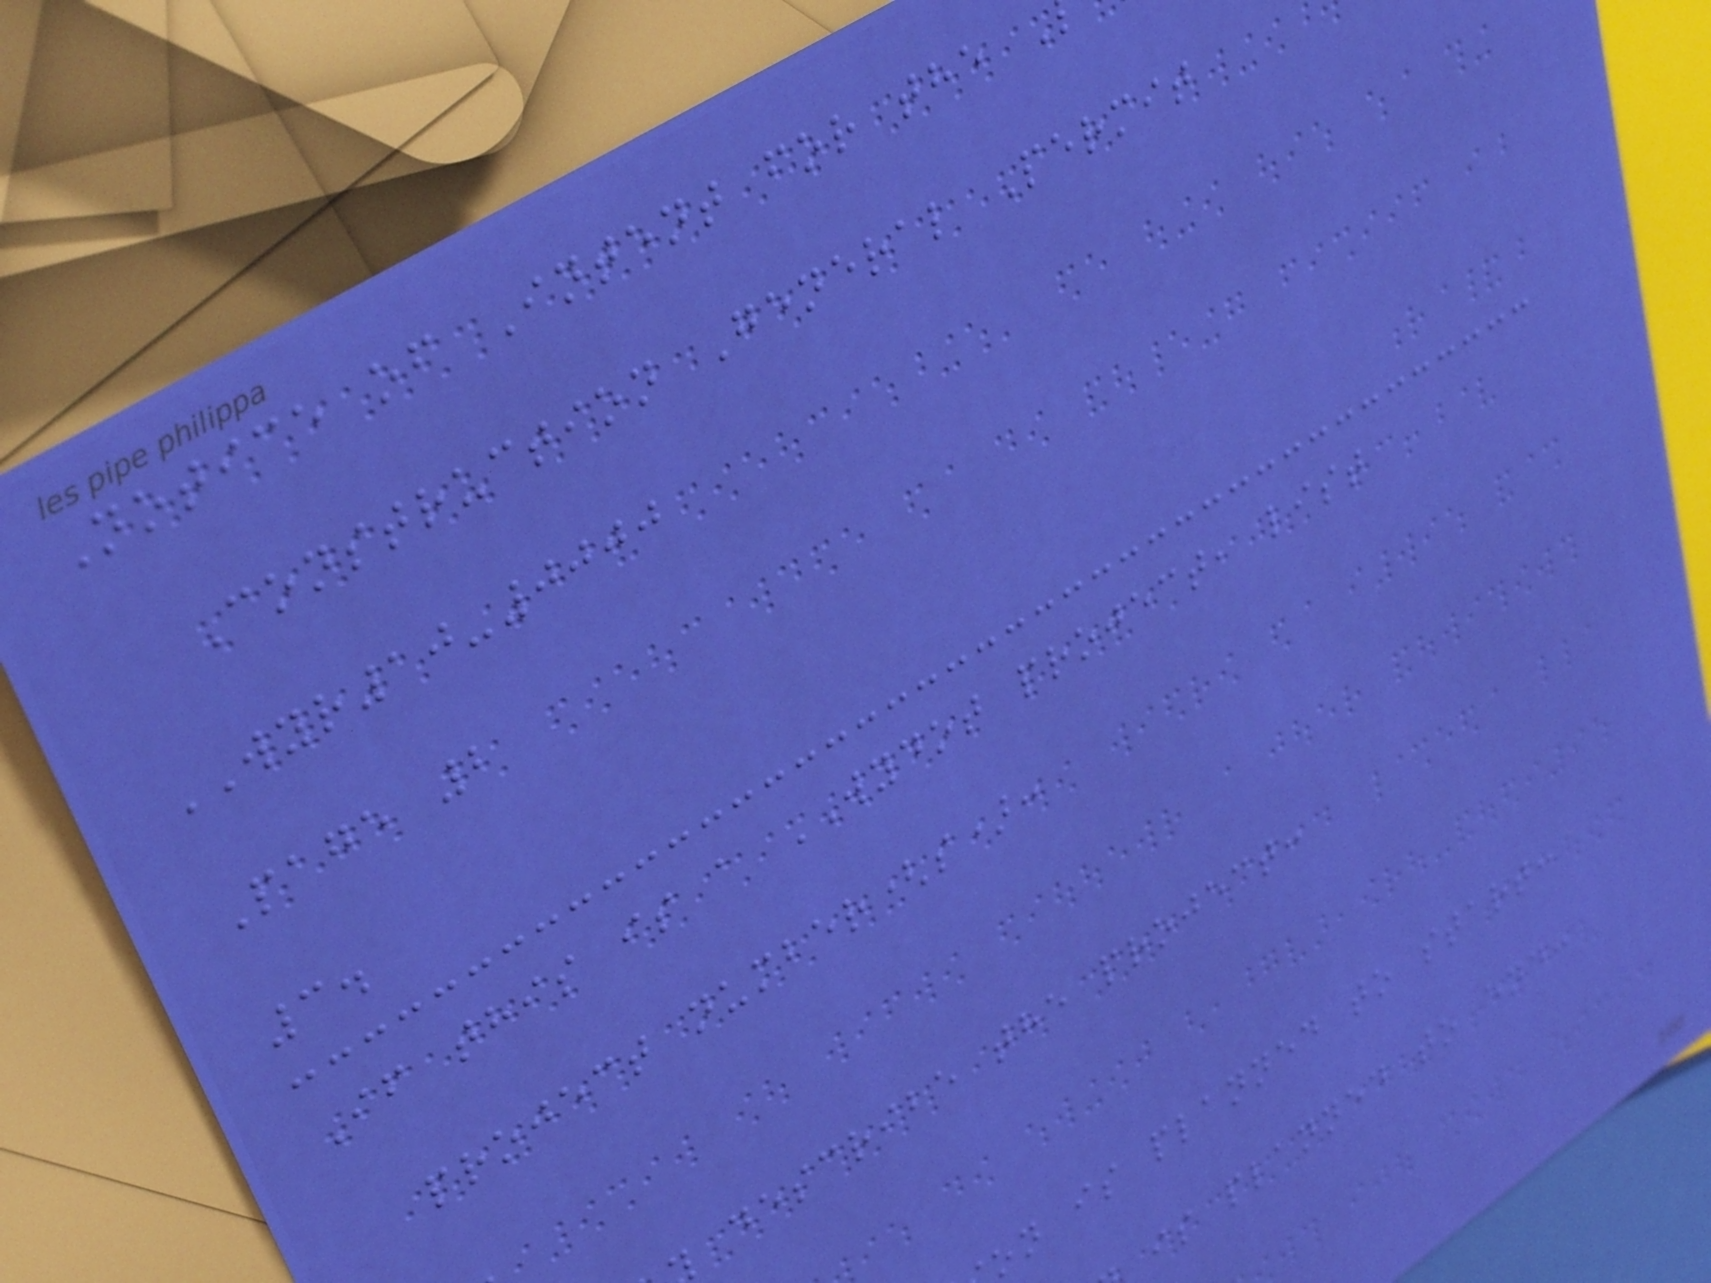Notice of Intent for the
Construction General Permit
WYR10-0000
Page 2
3.
If this is a WYDOT project, list
project number(s):
describe the project:
on is planned to start:
is planned to end:
